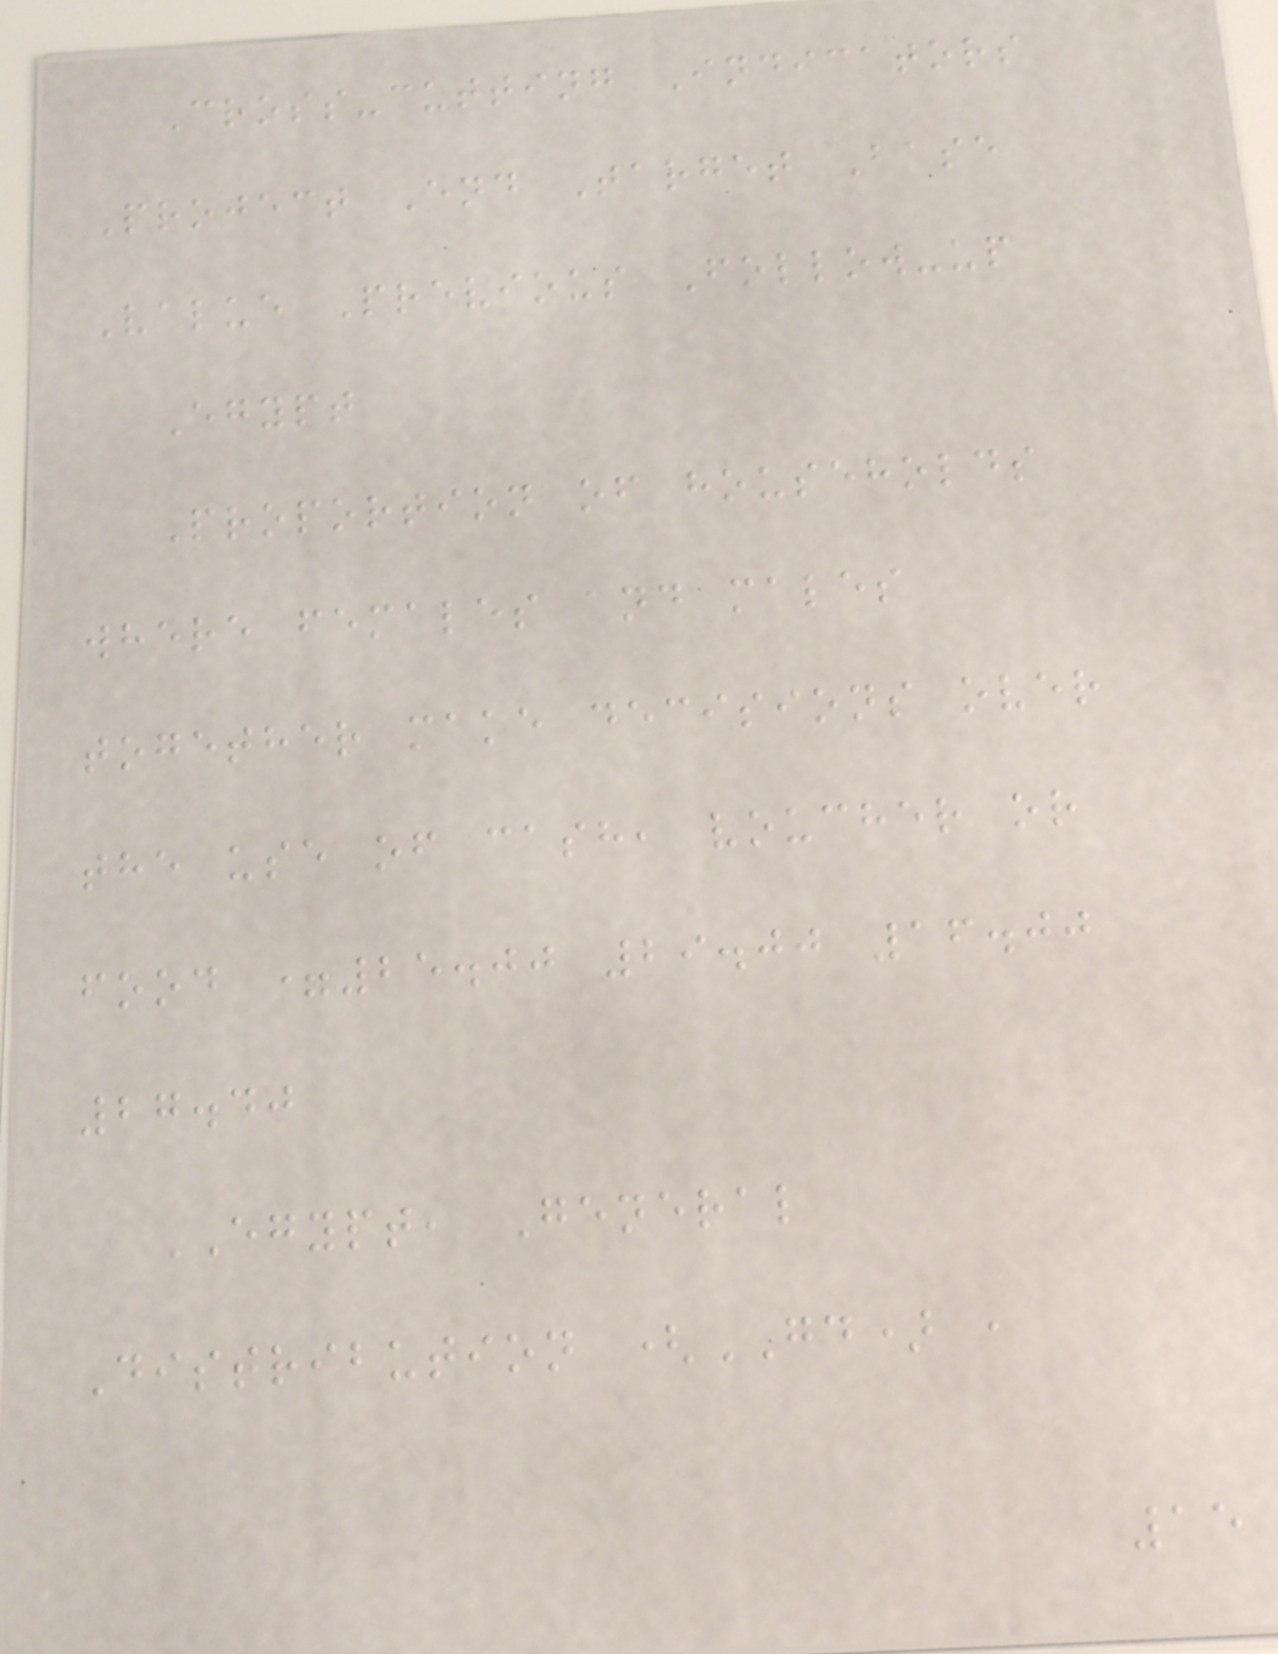Cross-cutting Indicators
Project End Target Base
Value Previous Follow-up
Egypt
Proportion of households
where females and males
together make decisions over
the use of cash, voucher or
food =25.00 29.00 16.00
27.40
EGYPT, General
Distribution (GD) ,
15
